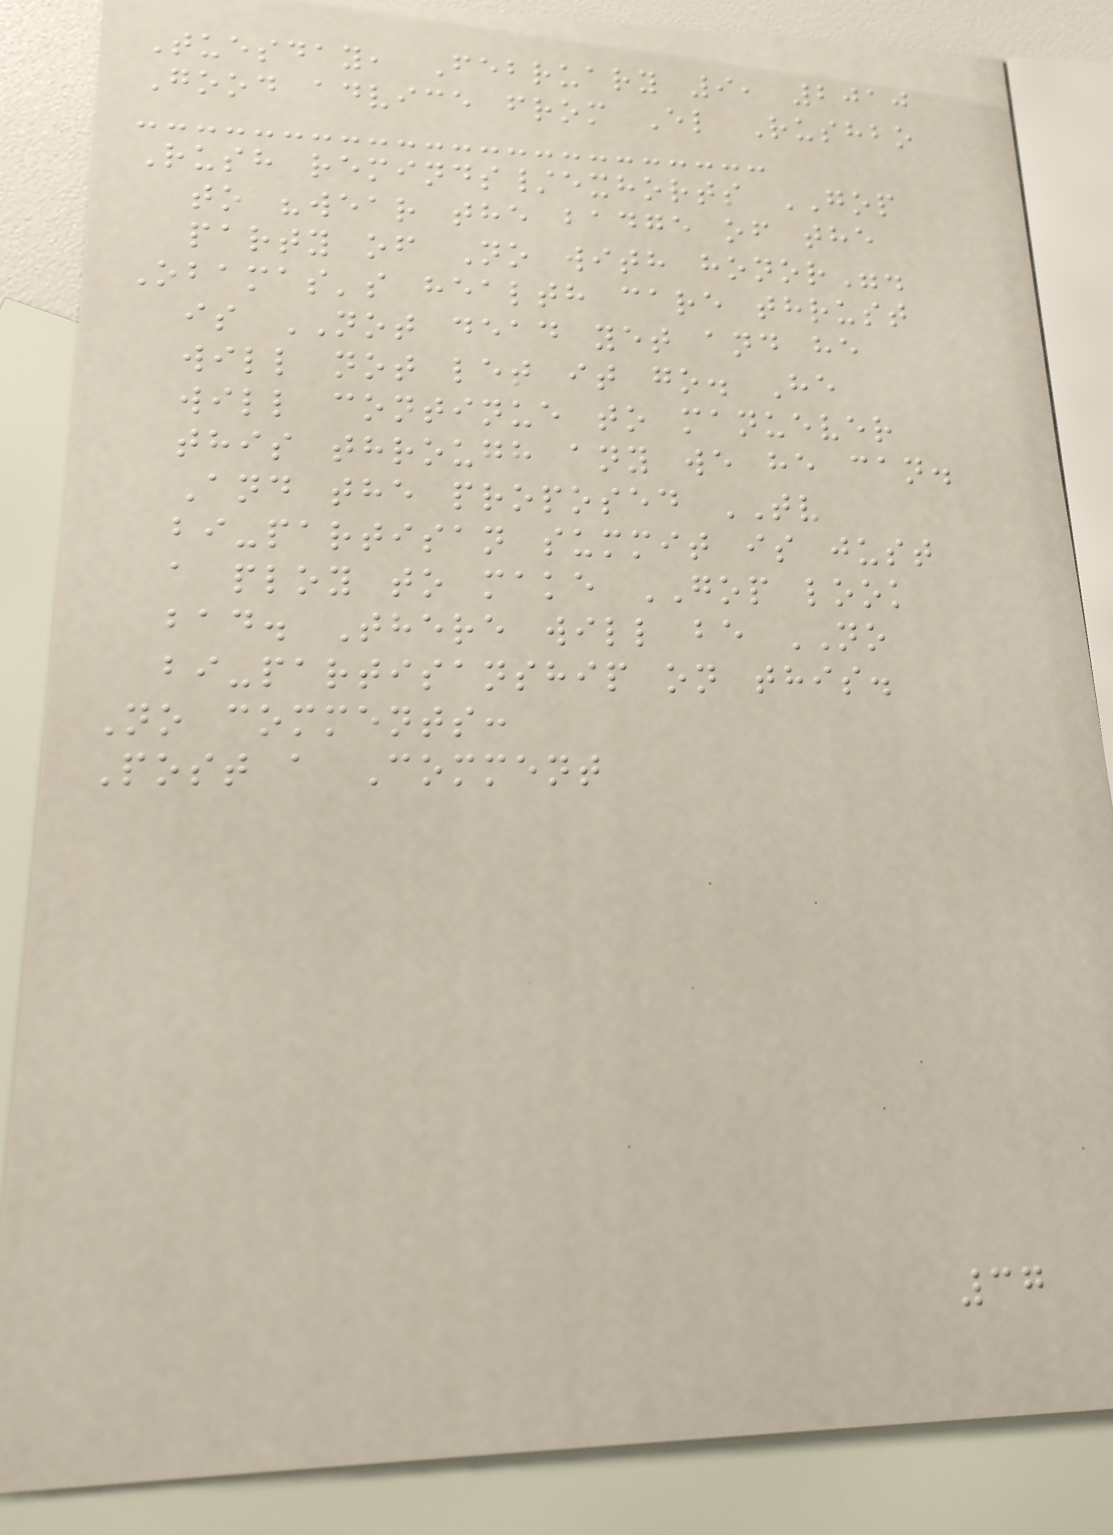Tuesday, February 9, 2010
Good advice from El Rushbo
Rush reminds/exhorts GOP
to "wear the badge of the
party of No with honor".
Obamas's health care thrust
is NOT dead yet and he
will not let it go. He
will continue to manuever
this through any we he can.
And the proposed TV
bi-partisan summit is just
a ploy to make GOP look
bad. There will be NO
bi-partisanship on this.
No comments:
Post a Comment
37
